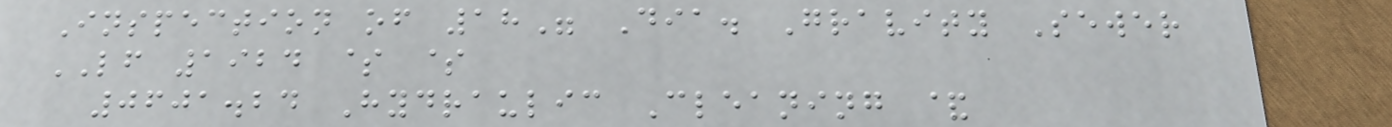Inspection of 18" Dia. Gravity Sewer
LF 1924 $ $
0601.24 Hydraulic Cleaning &
